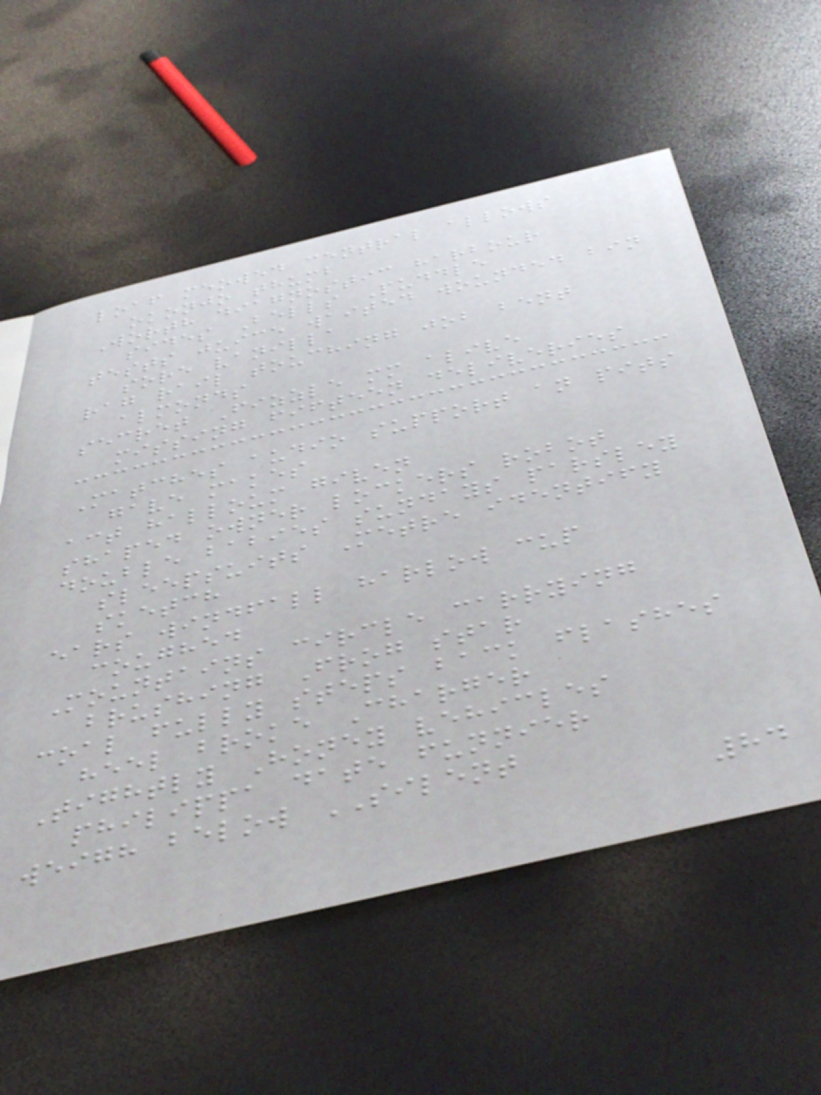loaf meowed central allows
okonjo thumb
Worth diagnostic harbour
sides Bells Puddle
tests juice waited wounded bin
sore vanilla
rag rail touching job bent
almonds
secret Fizzle mm alive
missing fifteen deliveries
Matches audio support an pits
gave makes
act halloum given
shaped owner lockers robot
double babies sundays parsley
sleepsuits Metre identify
sketch
ears windfall harlow cup
coughed
Mountains circle carrying
brushing Frog star
coal fully steps back flashes
heel broke Charger
Tightly Honey vehicles
philippa date funnier
weigh below SILENT
84
